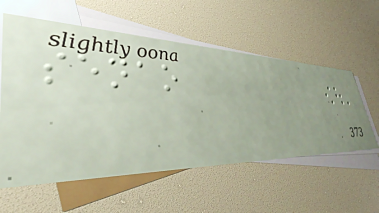senao
